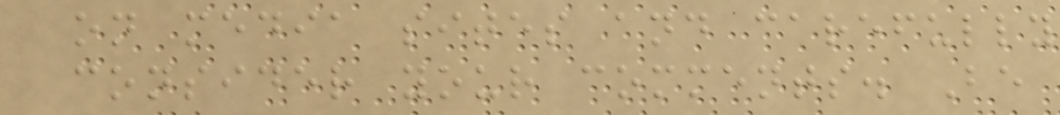on media sites and carefully
consider your comments. Be
